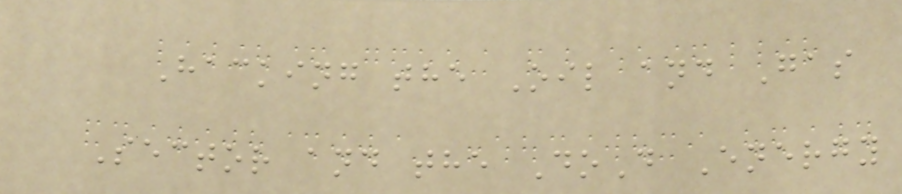Hacking the Oil and Gas
Sector and the DoD Energy
